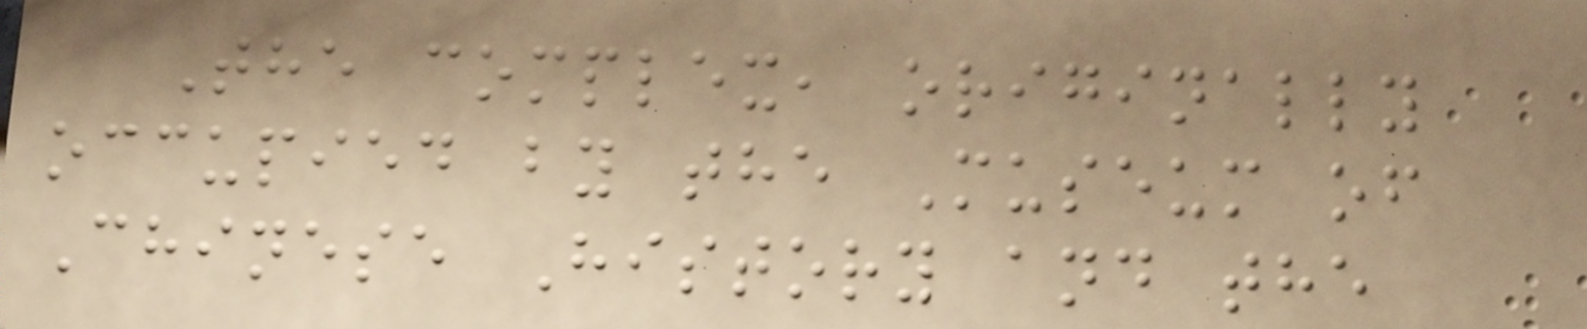The complex, originally
occupied by the Museum of
Chinese History and the
